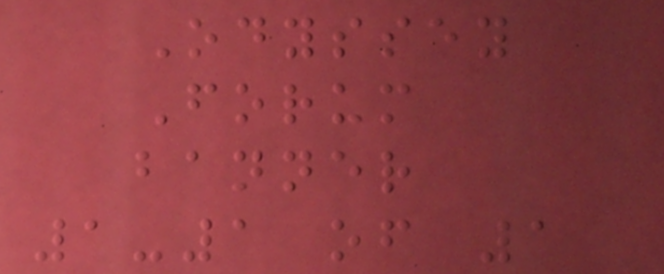Odyssey
Forum
banner
1-1 of 1
